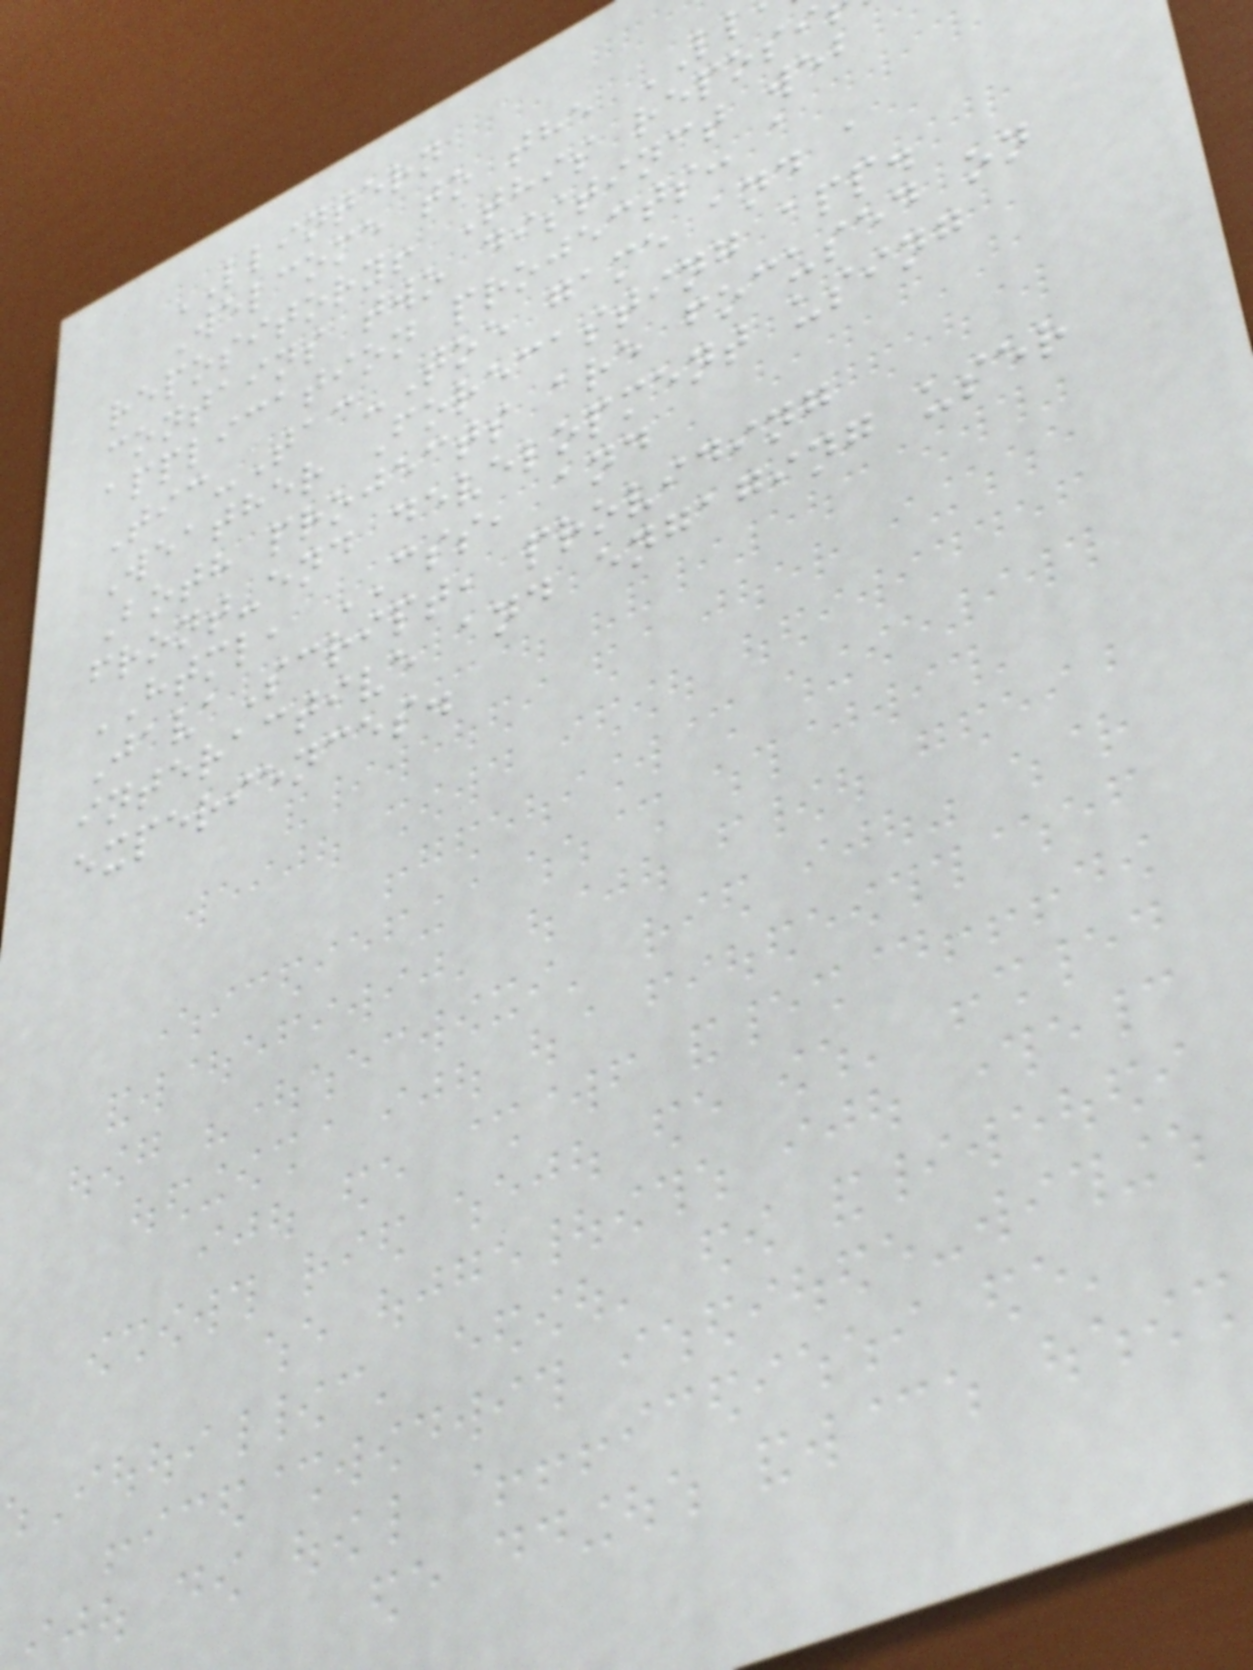LLINTERN
Welcome to the LL
repository! This reposi
contains two distinct web
application projects: a
Tic-Tac-Toe game and a
Weather Forecasting app.
Both projects are focused on
front-end development using
HTML, CSS, and
JavaScript, providing
interactive and engaging user
experiences.
